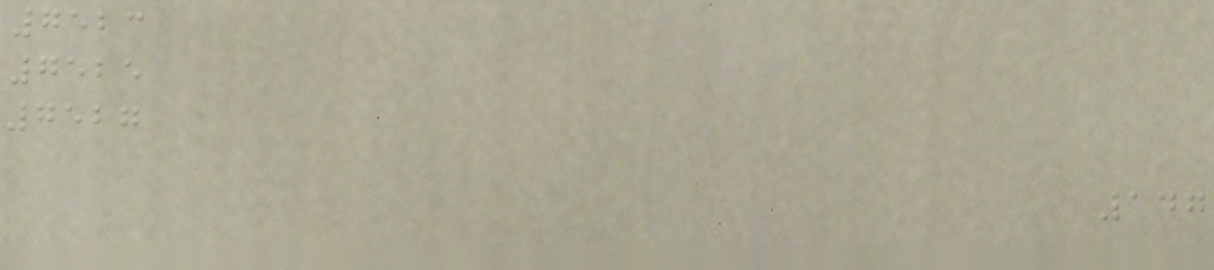7523
7525
7527
147
